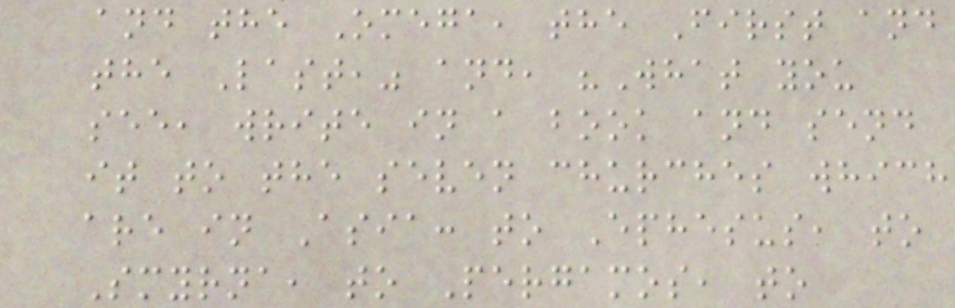and the Omega, the First and
the Last," and, "What you
see, write in a book and send
it to the seven churches which
are in Asia: to Ephesus, to
Smyrna, to Pergamos, to
